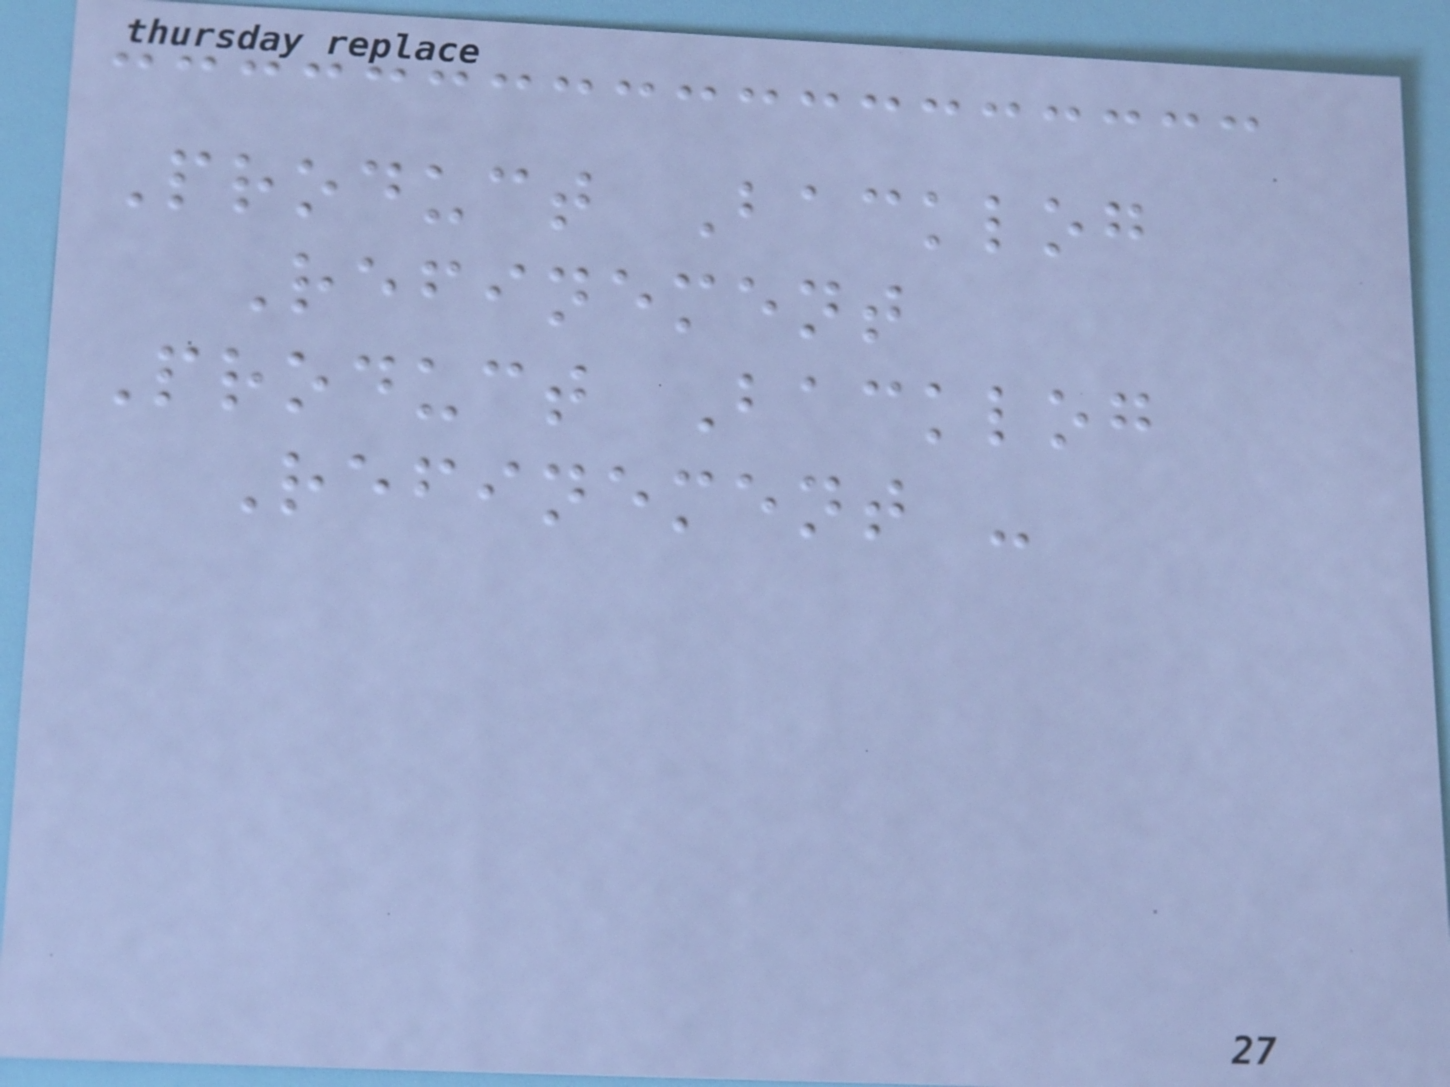Product Backlog
Refinement
Product Backlog
Refinement -
